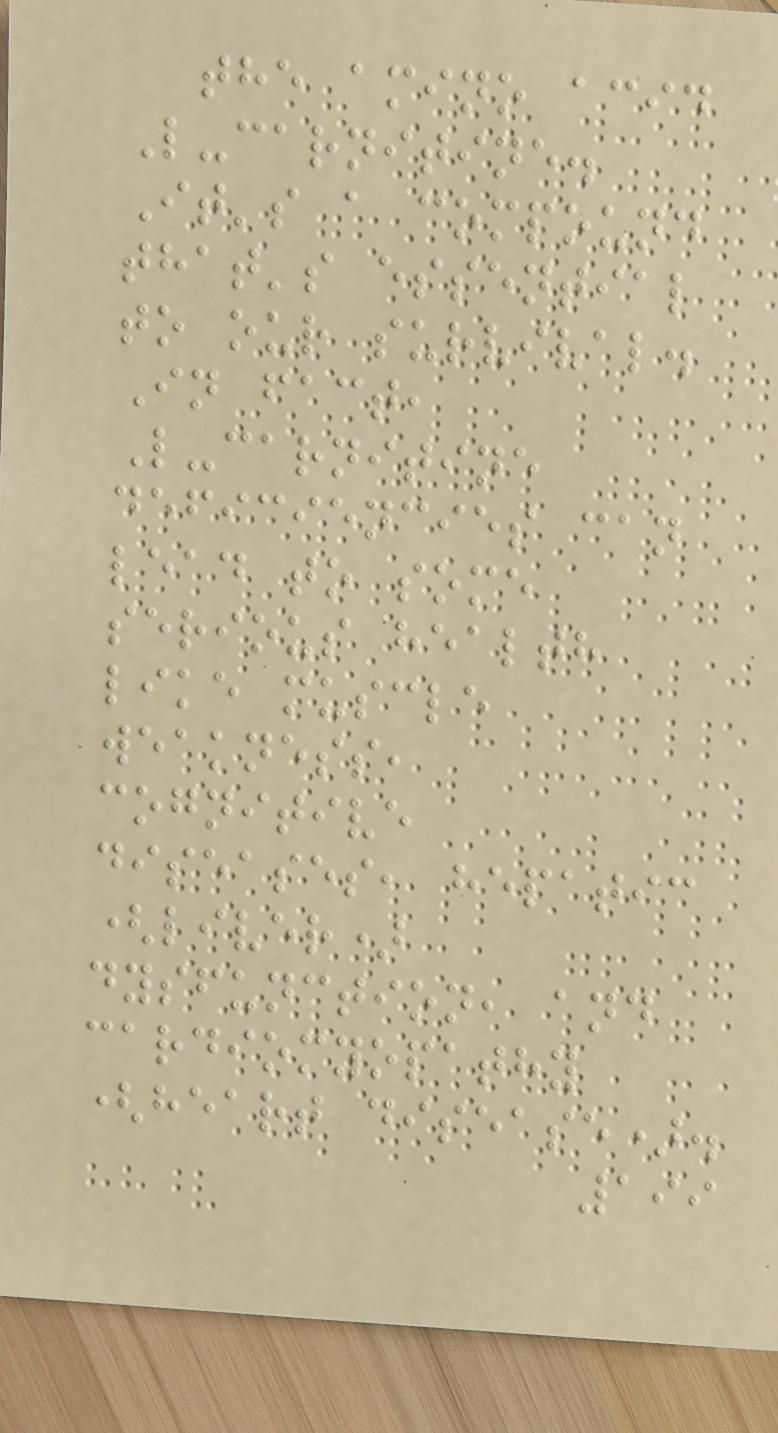the amino acid
L-carnitine.
It's a compound
that's essential
to our survival.
In fact,
L-carnitine
deficiencies can
lead to some
serious health
like muscle
weakness,
cognitive
diseases, hepatic
(liver)
dysfunction, and
cardiomyopathy
(heart disease).
199
